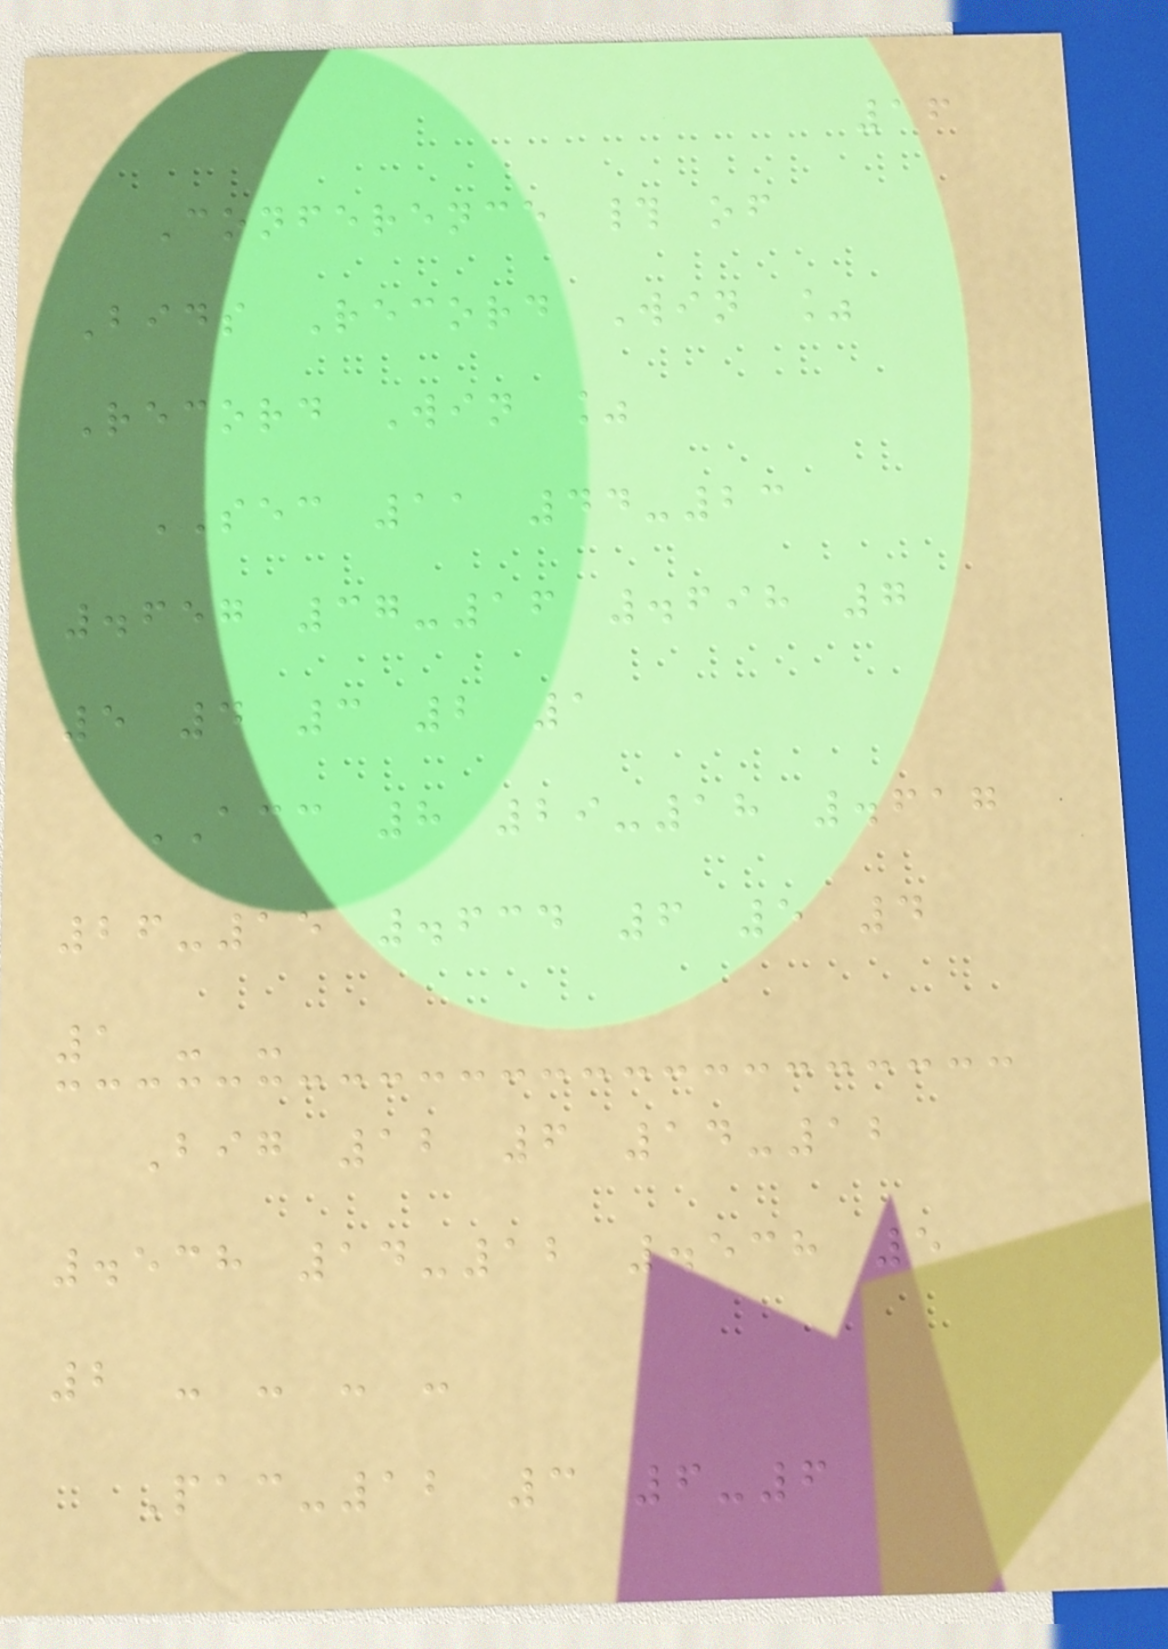16
Conference # of
Bids Record Win %
Record Win %
SEC 11 44-23
.657 37-16 .698 7
5 4 3 2 1
ACC 8 29-18 .617
26-15 .634 6 5 4
1 - -
Big 12 6 14-12
.538 14-12 .538 5
2 - - - -
Pac-12 3 6-6
